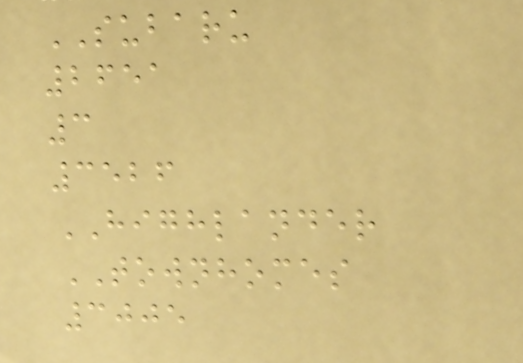SUBARU
2651
3
3526
HIGHLANDER
TOWNHOMES
3005
